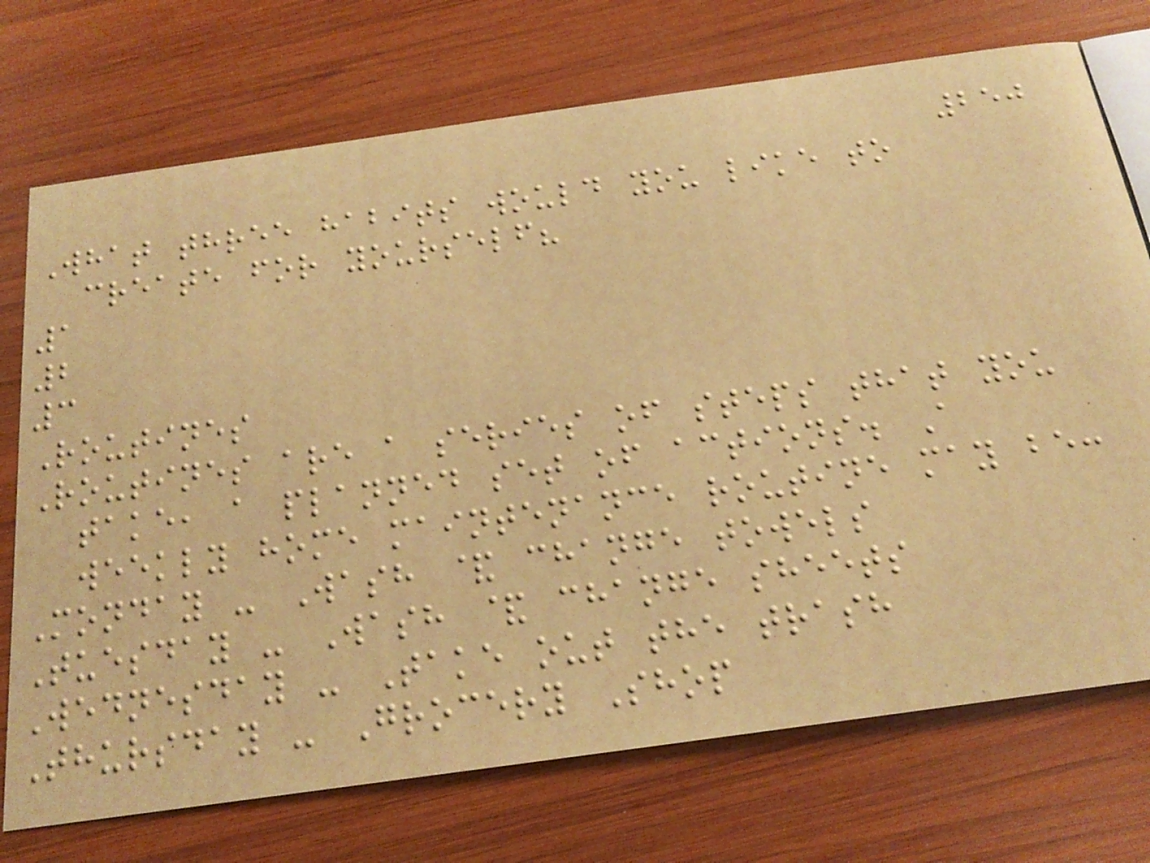250
What three habits would you like to
create for yourself?
1
2
3
Routines
Routines are a series of steps that you
take, a planned set of actions. A
weekly home maintenance routine may be:
Monday - Wash & change towels
Tuesday - Wash & change sheets
Wednesday - Take out the trash
Thursday - Grocery Shop
